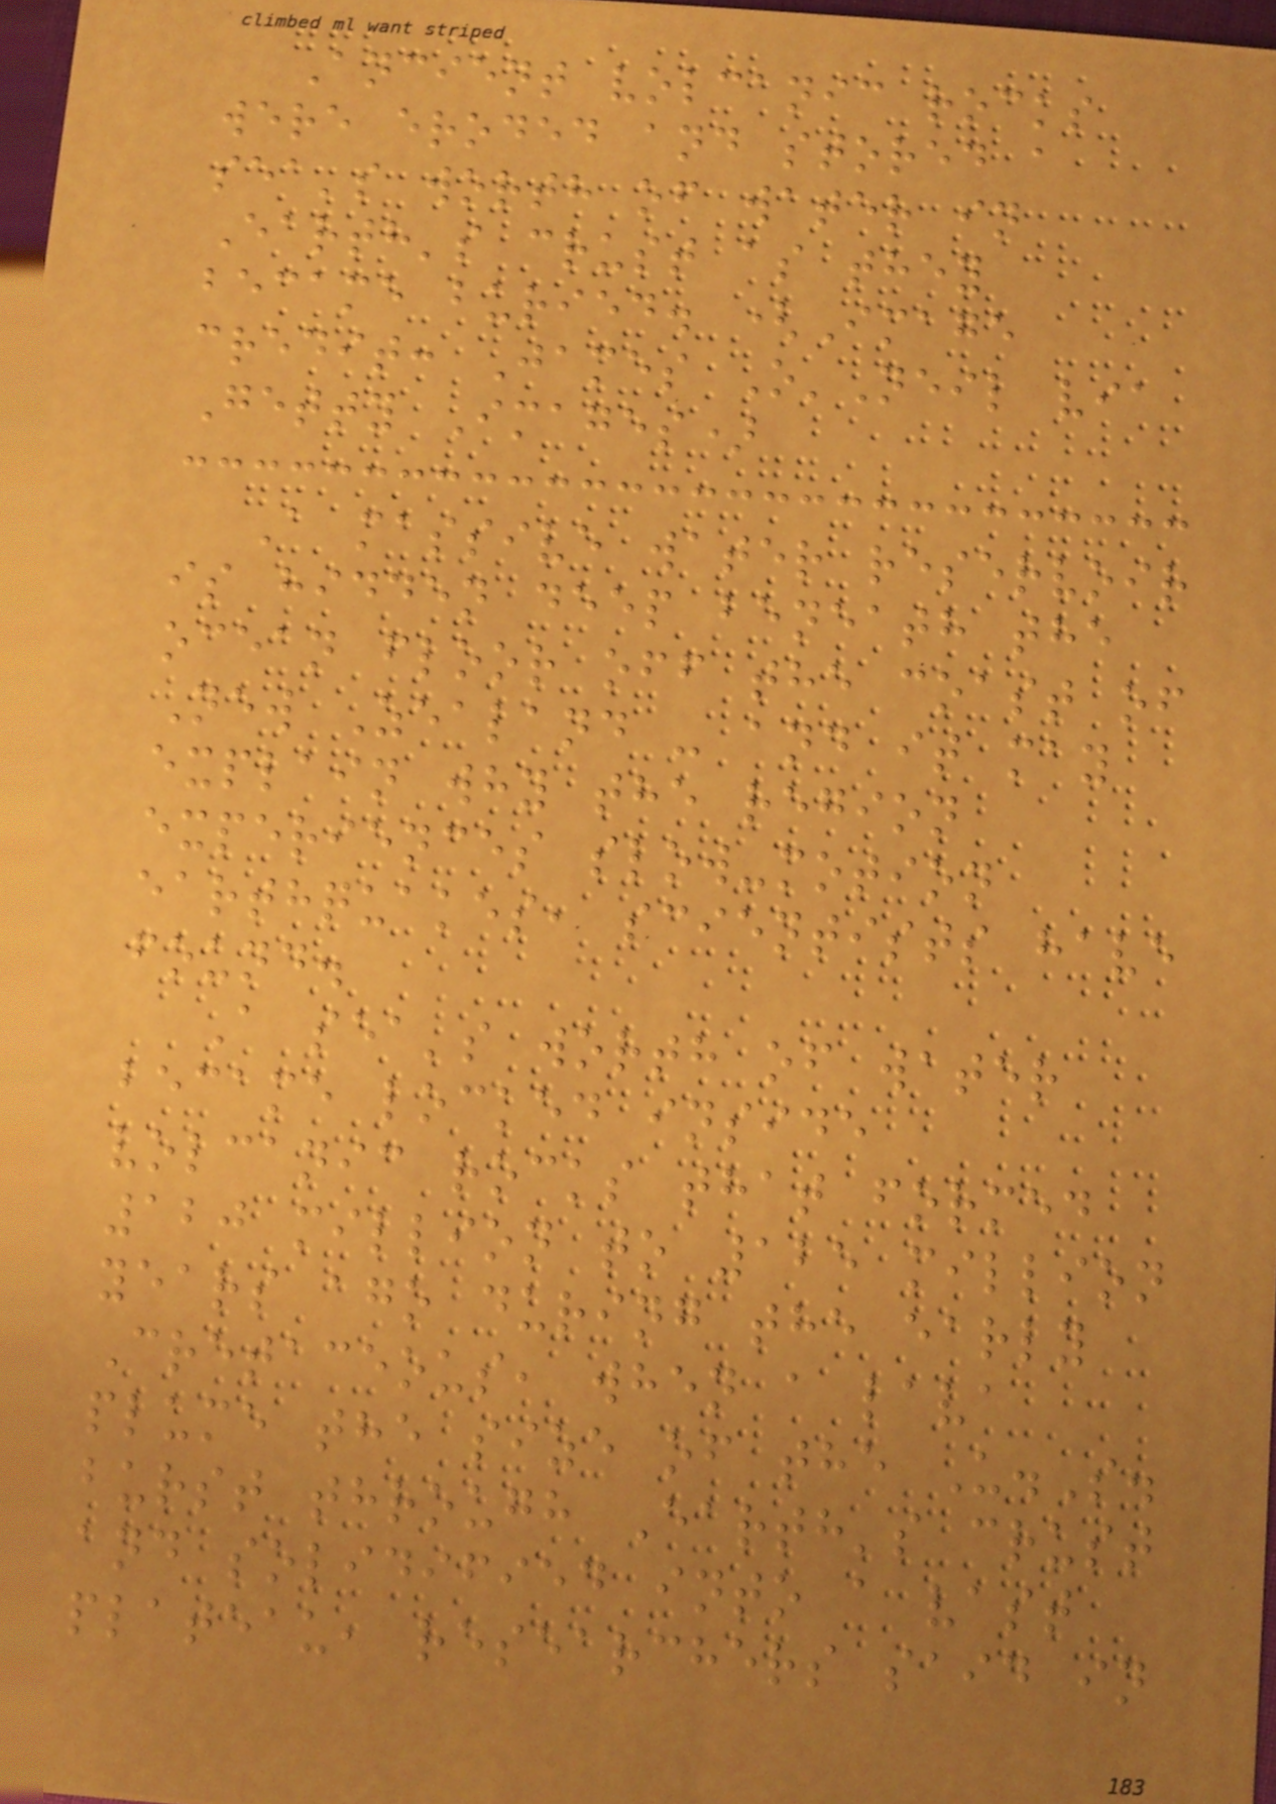Ancient volcanic rocks
were eroded and stored a
sea's worth of water in
Earth's crust as they
became buried. (Image
credit: James O'Neil via
Getty Images)
A massive water reservoir
is hidden deep beneath the
ocean floor off the coast of
New Zealand - and it may
explain why the region
experiences slow-motion
earthquakes, scientists have
found.
A sea's worth of water
became locked inside
volcanic rocks that formed
120 million to 125 million
years ago during the early
Cretaceous, when a lava
plume the size of the U.S.
burst through Earth's crust
and solidified into a vast
plateau, researchers said in
